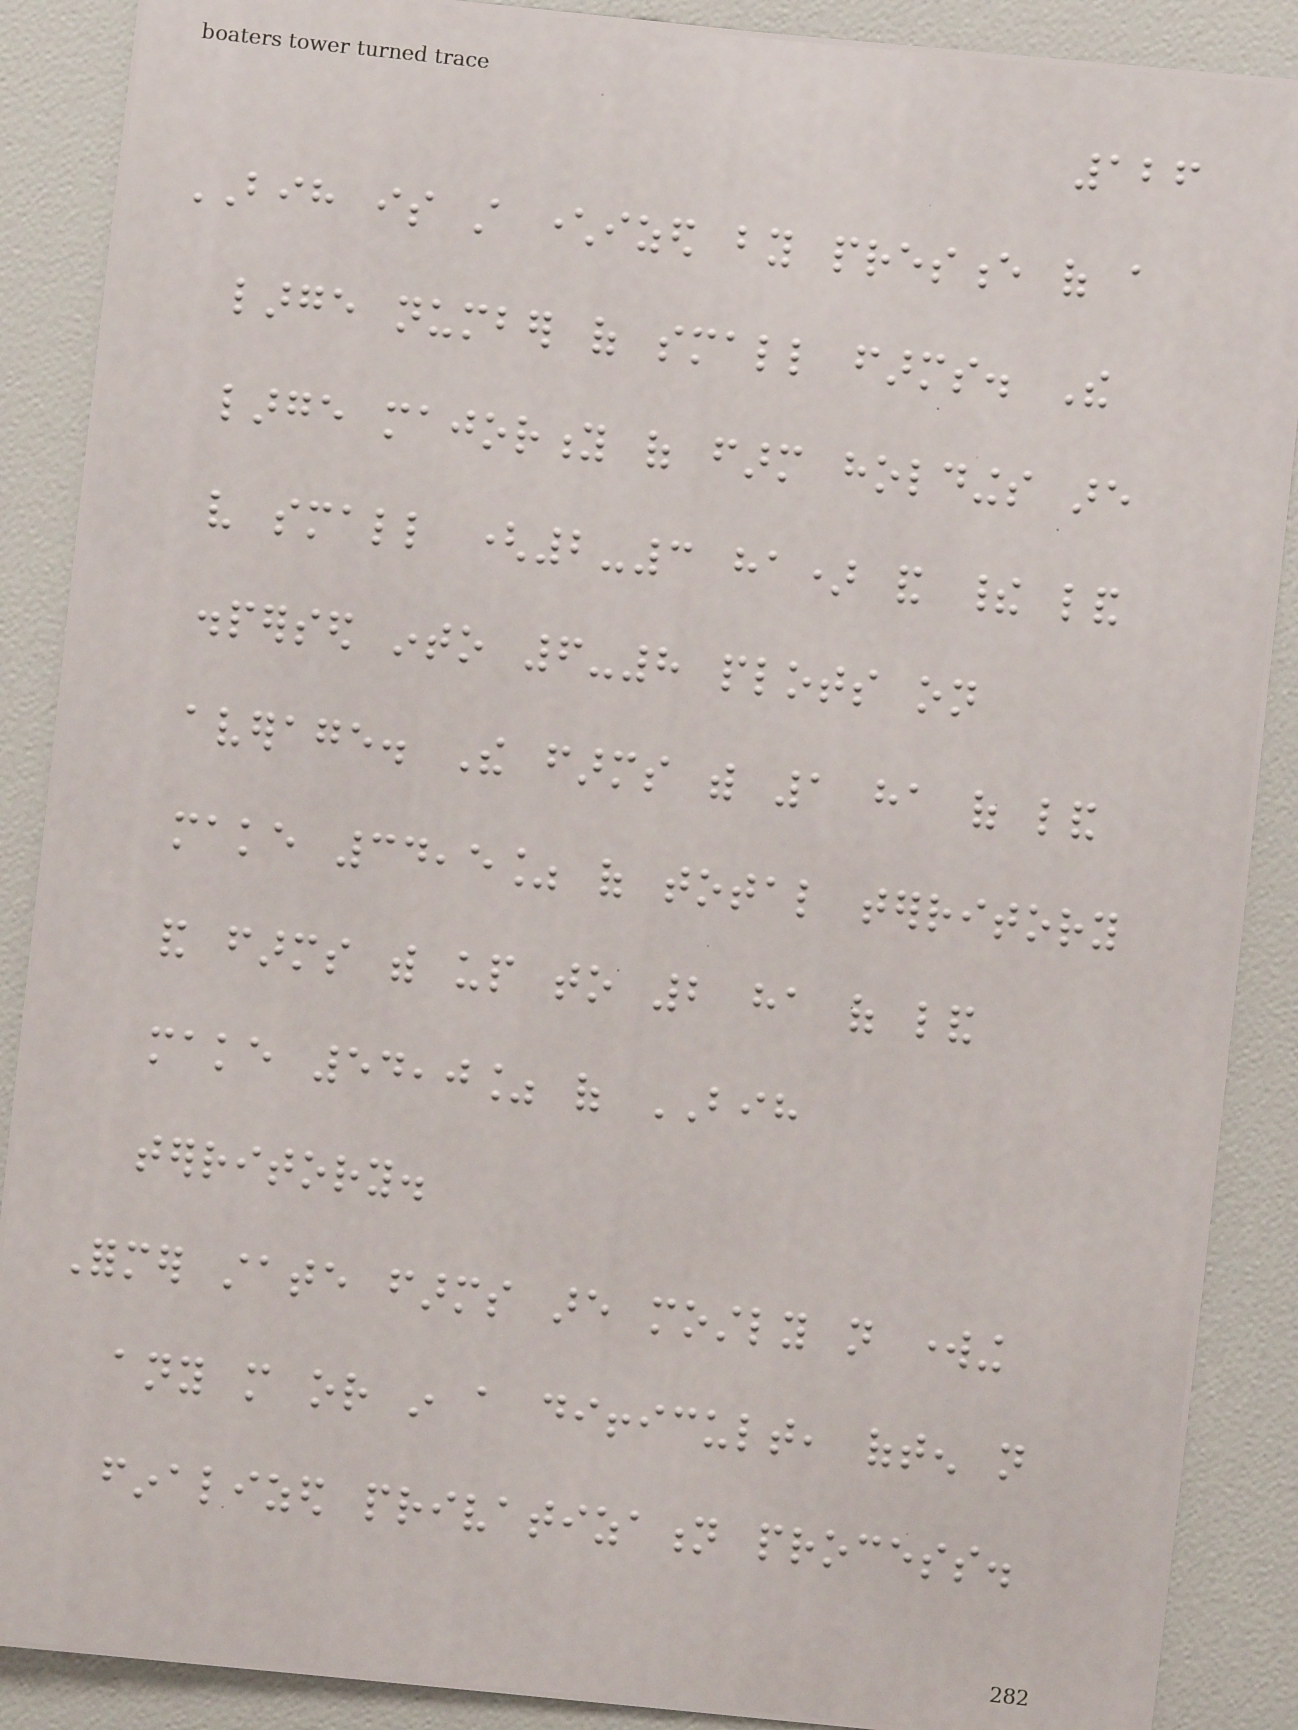126
BIH is still characterized by presence of a
large number of small farms. The
large majority of farm holdings are
very small (2-3 ha) and their land
dispersed into 6-8 plots on
average. The farms with 1 ha of land
make 34,5% of total territory
and farms with up to 2 ha of land
make 54,0% of BIH
territory.
Former state farms are mostly not working
any more or in a difficult, often not
finalized privatization process.
